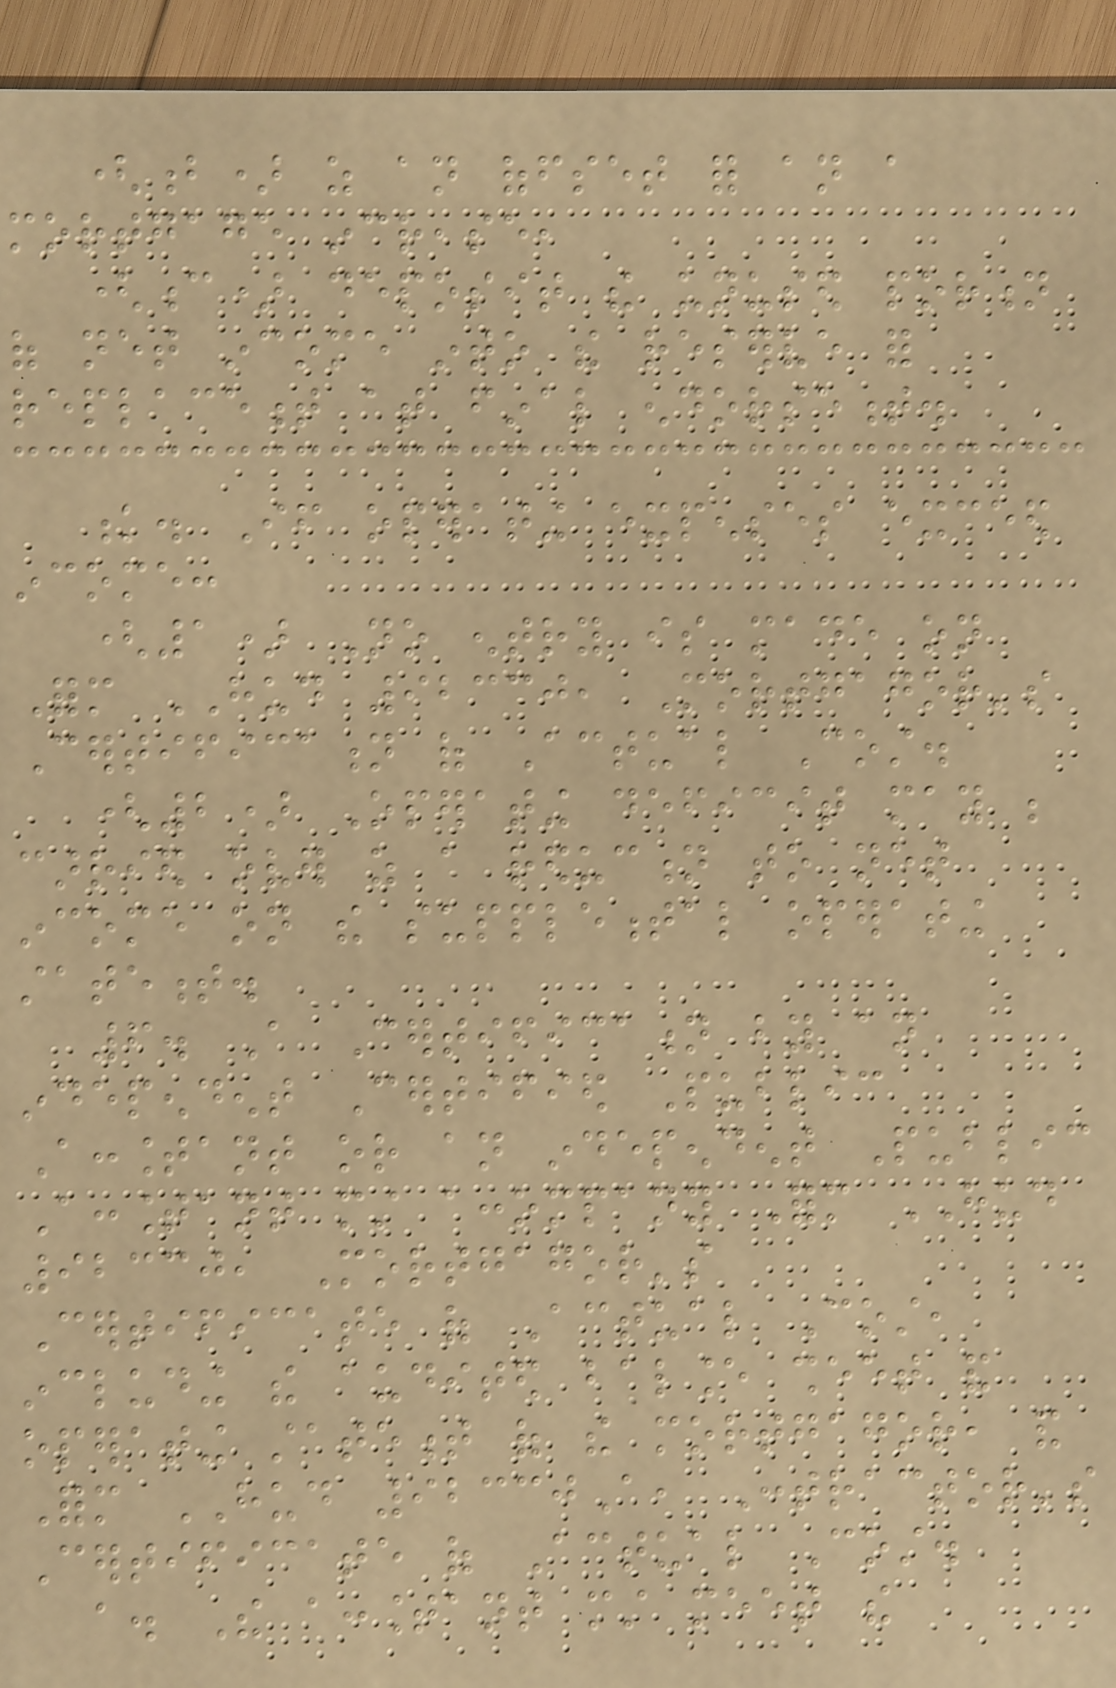(b) as an offset for an a
mortgage increase,
(c) deposit the unused portion
of net income into the reserve for
replacement at final endorsement.
k. If operating expenses exceed
income:
(1) No entry is made on
Form HUD 92330, Mortgagor's
Certification of Actual Cost.
(2) Operating deficit may be
carried over as a reduction to net
income on the supplemental operating
statement.
6. A Certification by an
independent Certified Public
Accountant or an independent Public
Accountant must accompany Form HUD
92330, Mortgagor's
Certificate of Actual Cost,
including the audited balance sheet and
operating statement of the mortgagor, and
Form HUD 92330A, Contractor's
Certificate of Actual Cost.
a. The accountant must meet the
